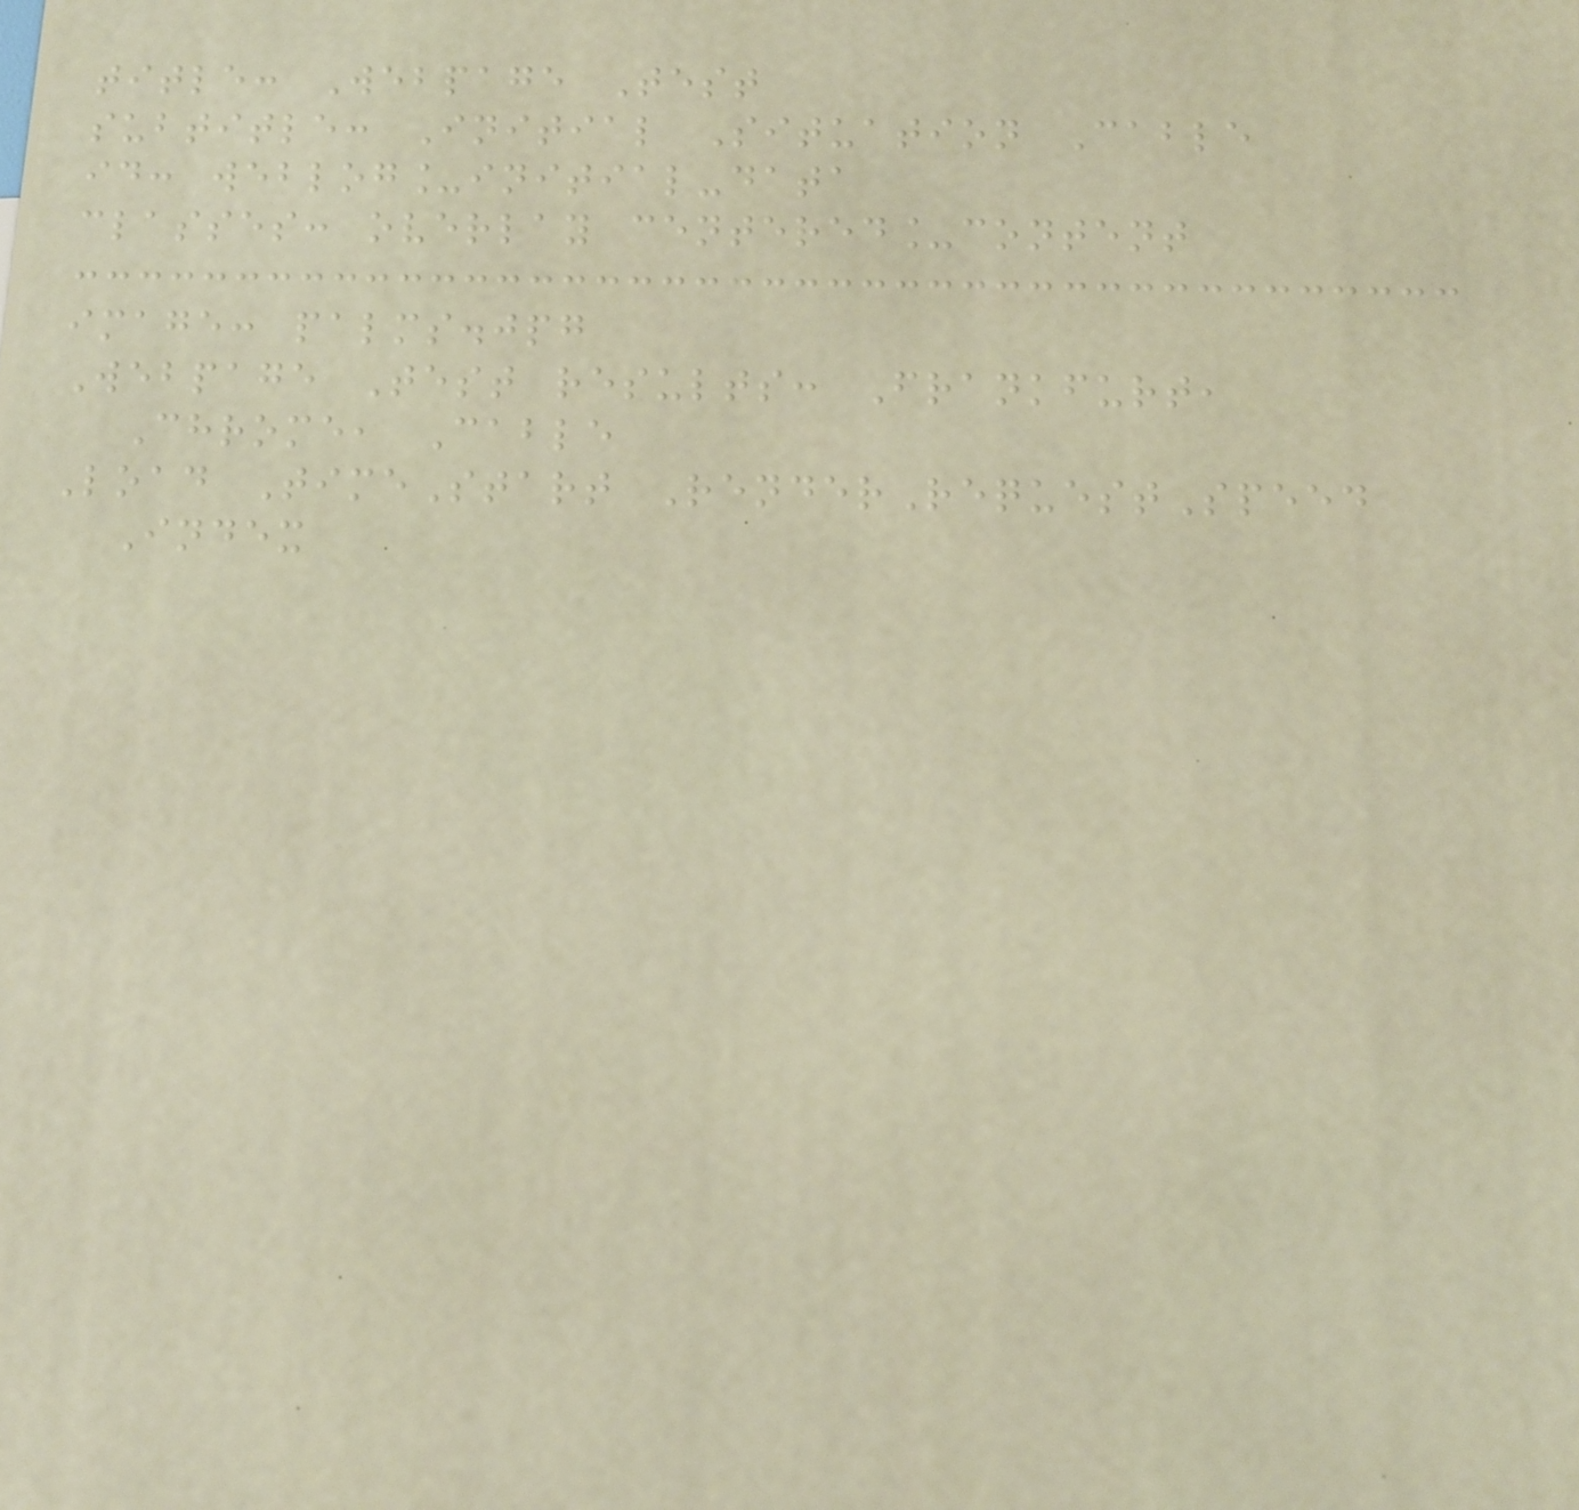title: Webpage Test
subtitle: Initial Situation Cable
id: weblog_initial-data
classes: overlay centered_content
image: palms.jpg
Webpage Test results: Frankfurt,
Chrome, Cable
Load TimeStart RenderRequestSpeed
Index
